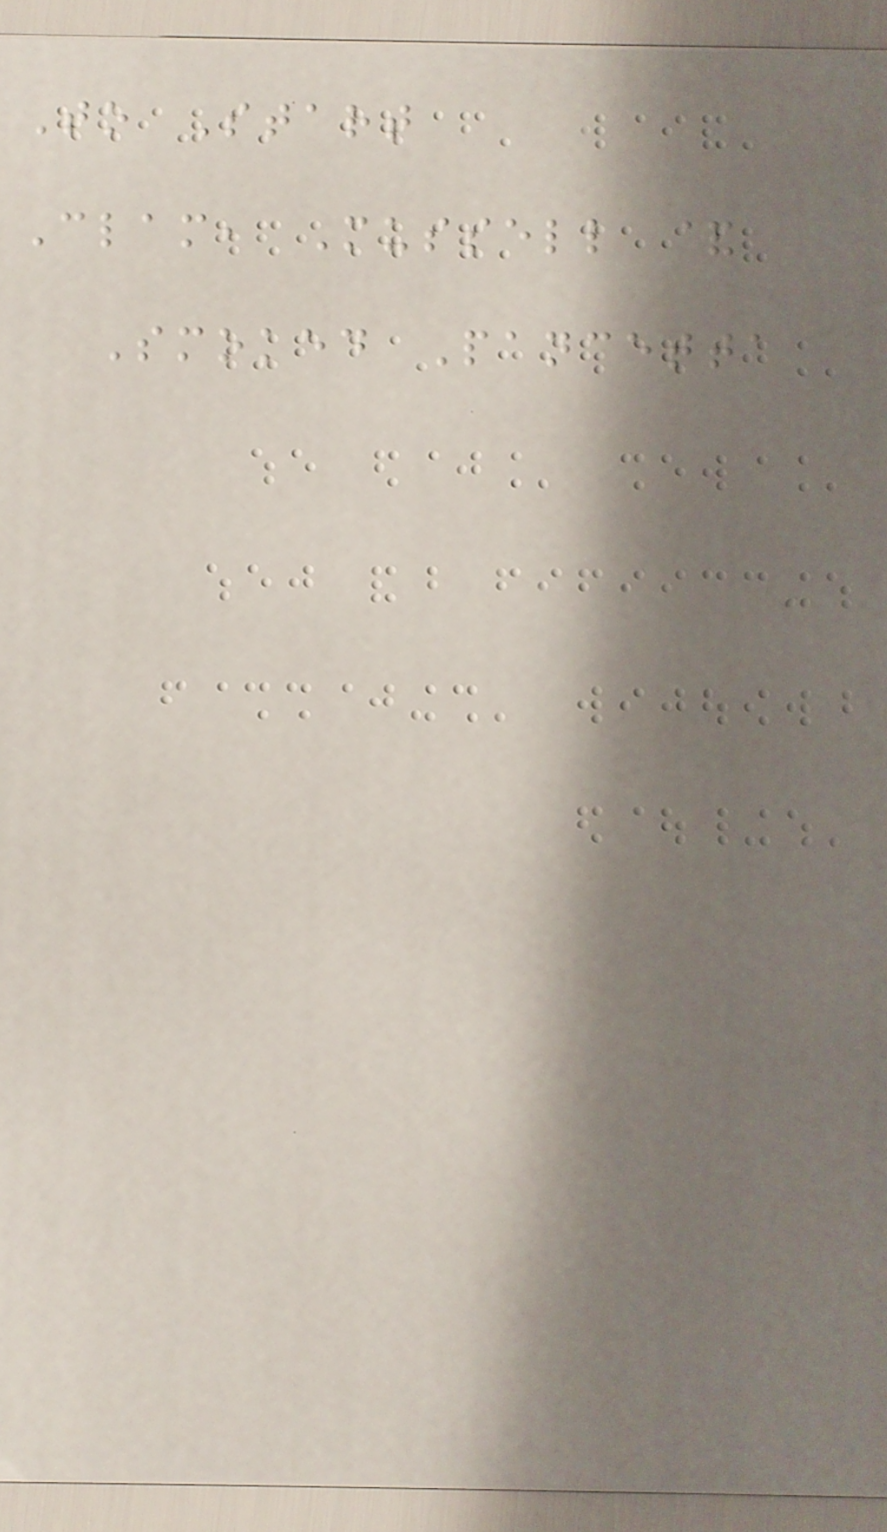To Start
Clam, Mussell &
Smoked Pancetta
